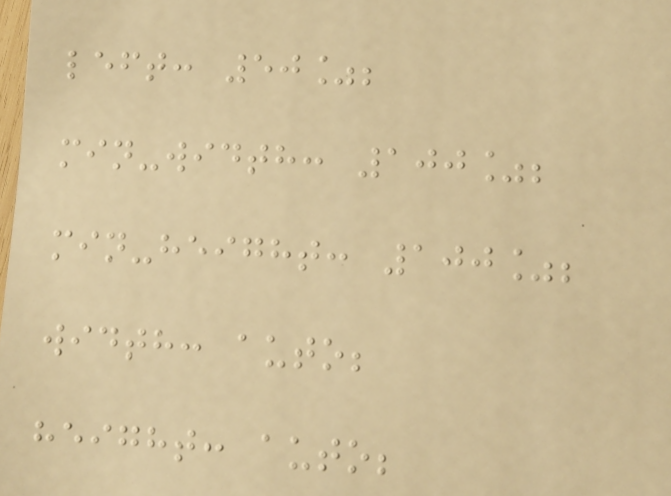left: 50%;
min-width: 100%;
min-height: 100%;
width: auto;
height: auto;
